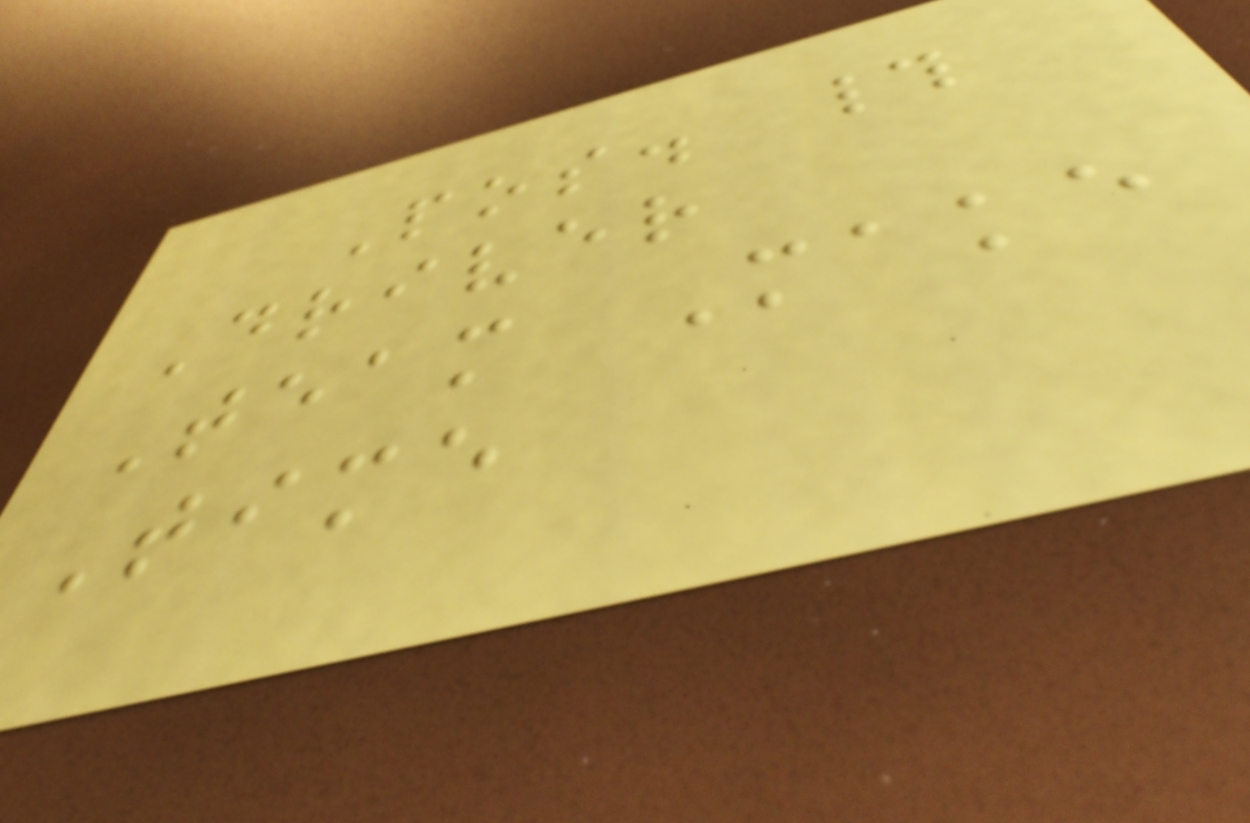Pos. #
Driver
Team Make
Time
